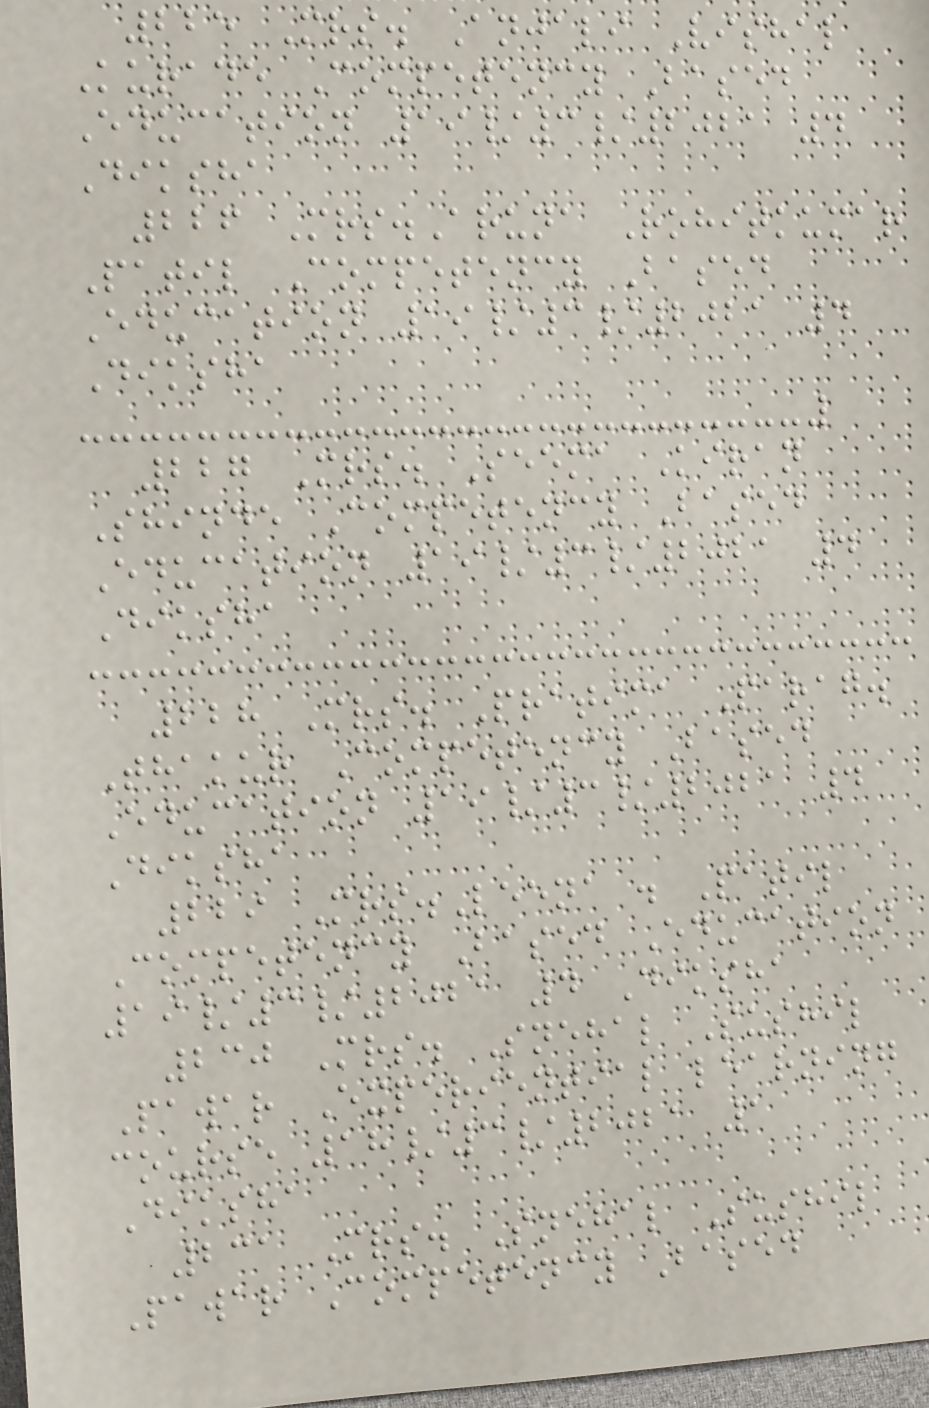225 Mrs. Anjali Vishal
Kurade Competency Based
Education 19/3/2021 4
Diksha
226 Mrs.Aruna Rohitkumar
Patil Competency Based
Education 19/3/2021 4
Diksha
227 Mrs. Seema Kiran
Shinde Competency Based
Education 19/3/2021 4
Diksha
228 Mrs. Pratima Parag.
Thakur Competency Based
Education 19/3/2021 4
Diksha
229 Mrs.Leena . Patil
Competency Based Education
19/3/2021 4 Diksha
230 Mrs. Snehal Sushil
Pawar Experiential learning
course 18/3/2021 1
Diksha
231 Mrs. Snehal Sushil
Pawar Competency Based
